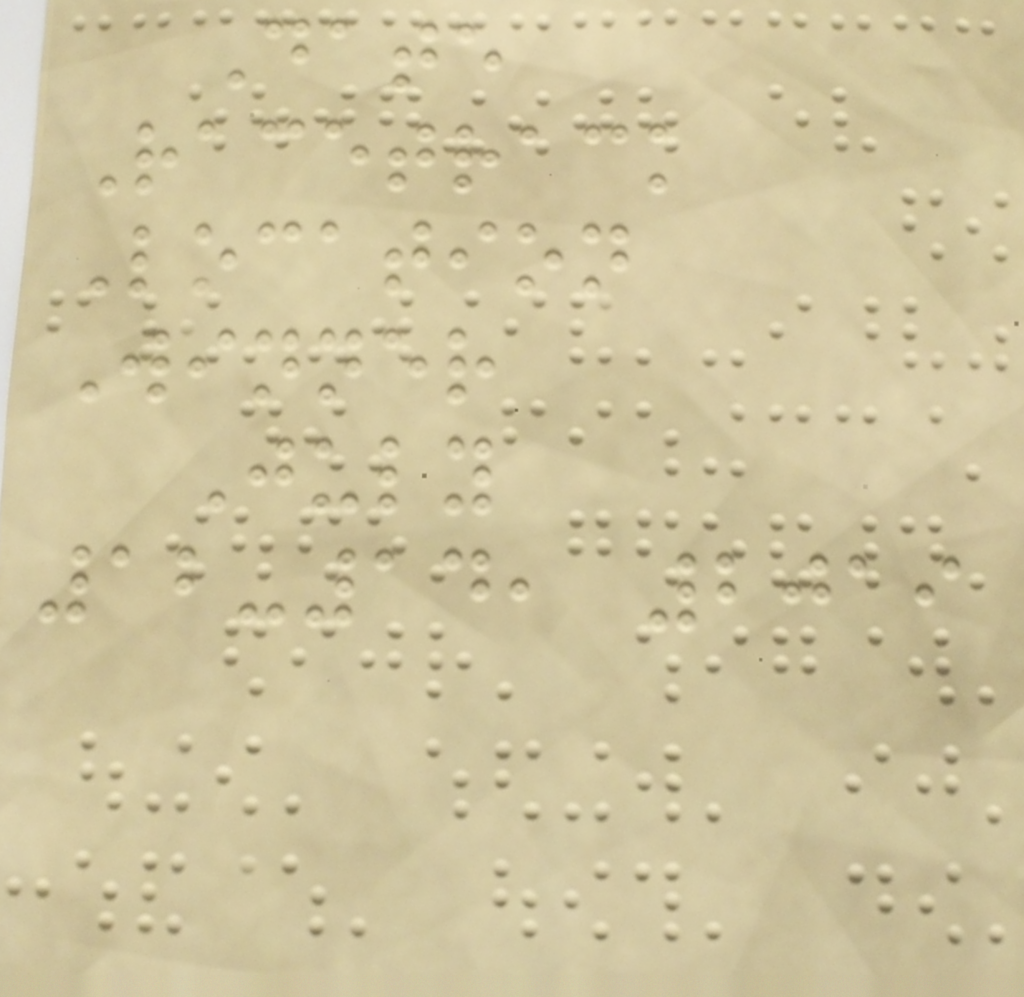Date
Racetrack
Location
Winner
July
12-14, 2019
